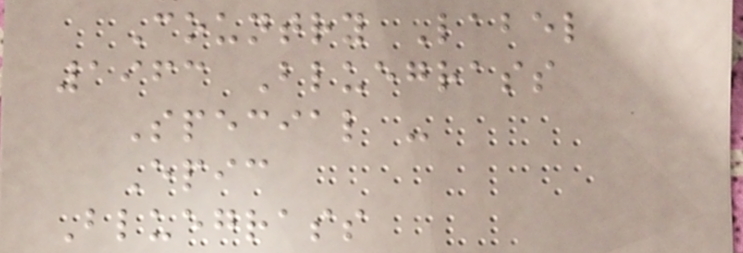Country Label
1963 Bluegrass
Special -
Epic
Bluegrass
